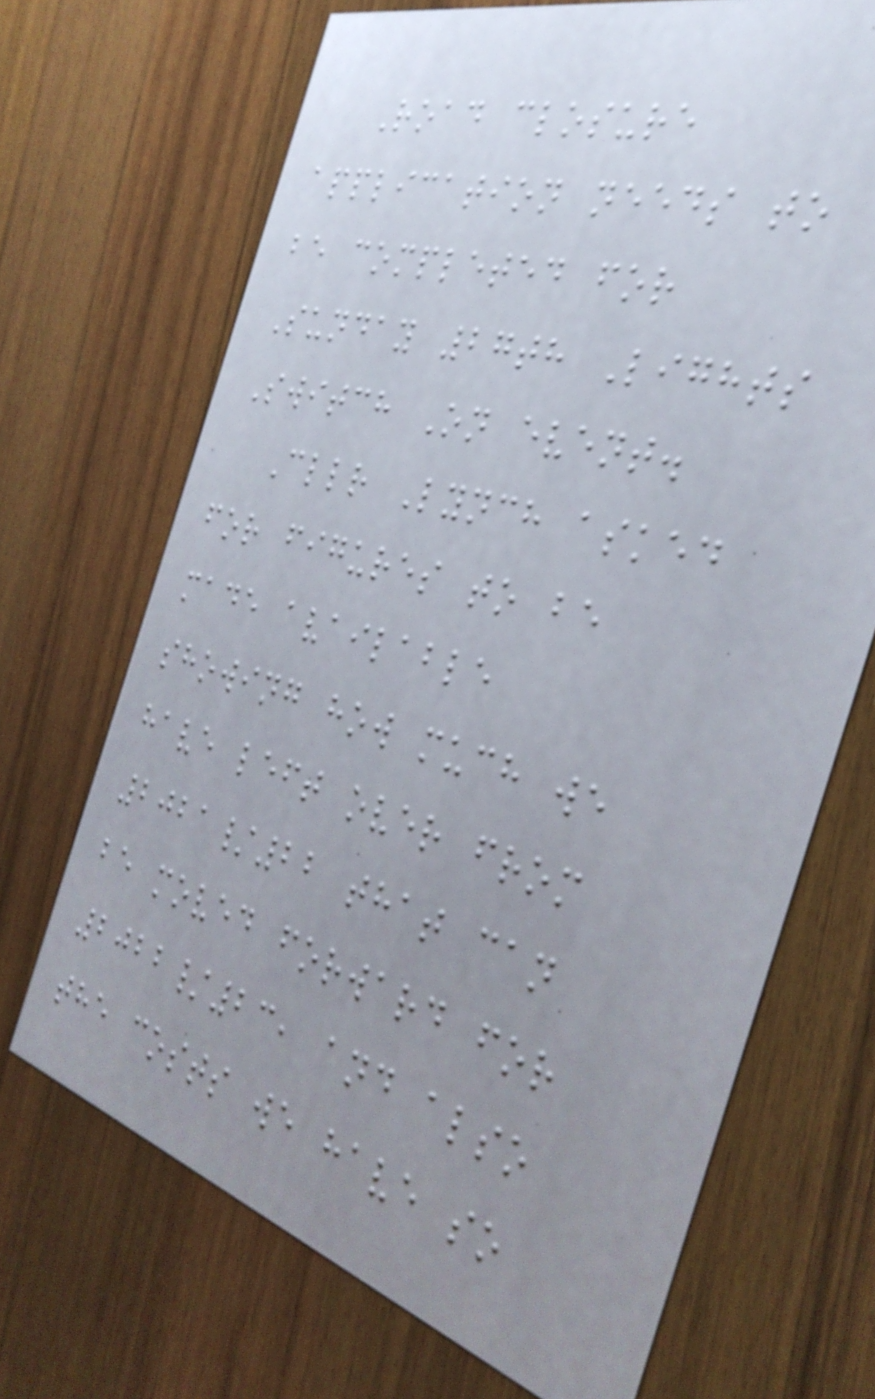Road closure
application needs to
be completed for
Sunday 27th Lights
Switch On event.
Cllr Lynch asked
for figures to be
made available
showing how much we
have left over from
2021/22 that can
be moved forward for
2022/23, and also
the costs we have so
